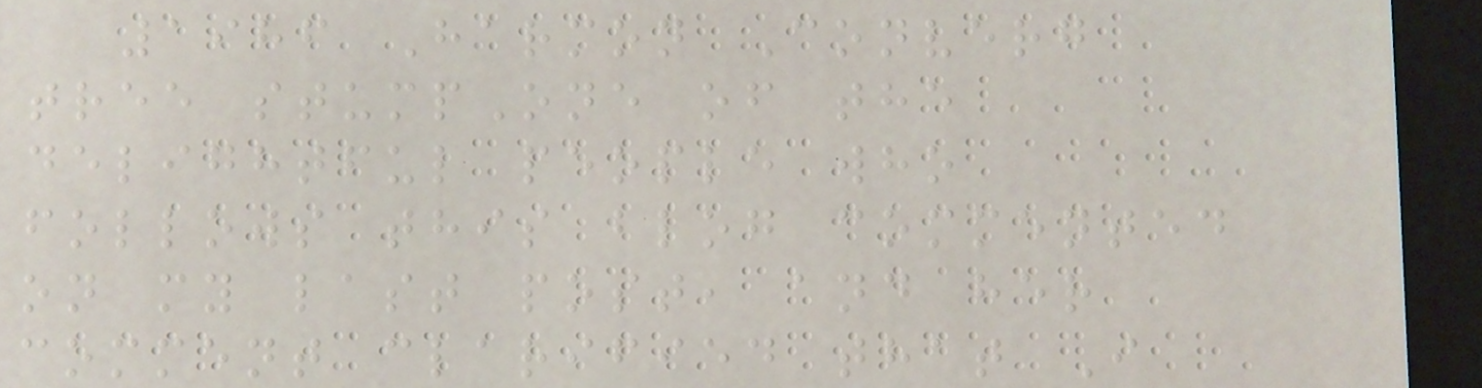1986 Harmon Converg
tree stumpOne of the
delightful people who
follows this blog commented
on my last post, and her
comment clarified that I
